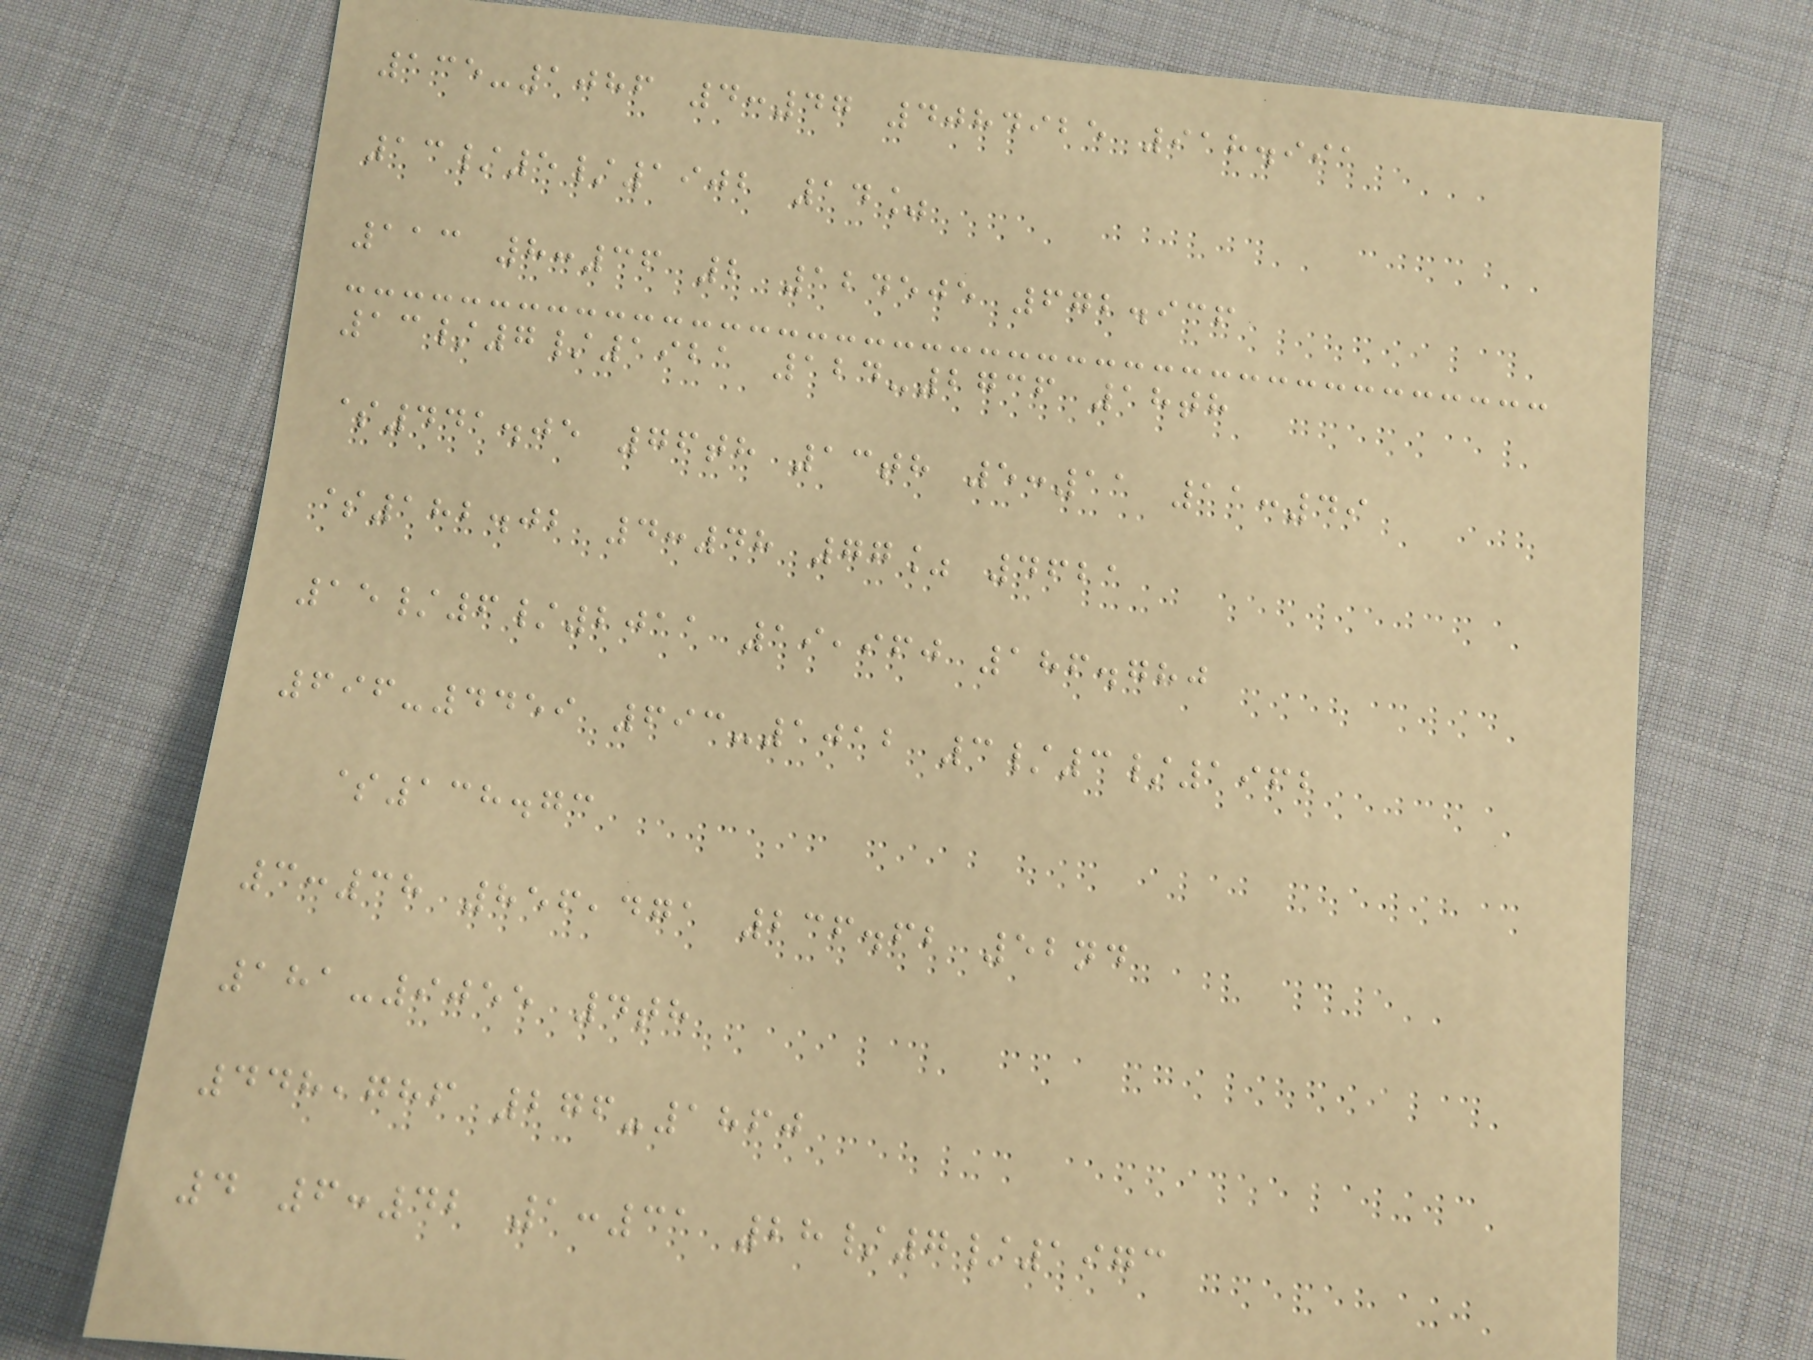135-1086 4:47 4084925 918.991
13/5/1902 14%
113 8:36 2 124505 672.936
13/7/1921 124-2736 18th
$441.05 76th 13th 5:11 11:49
$182.02 4:48 77% 4621
15/6/2011 19,960 186.780
696-4459 693-1012 3/3/1962
$138.73
3:38 856,471 236.62 52nd
181-9055 4th
448,786 276-1860
4 6:42 1:31 28/7/1973
